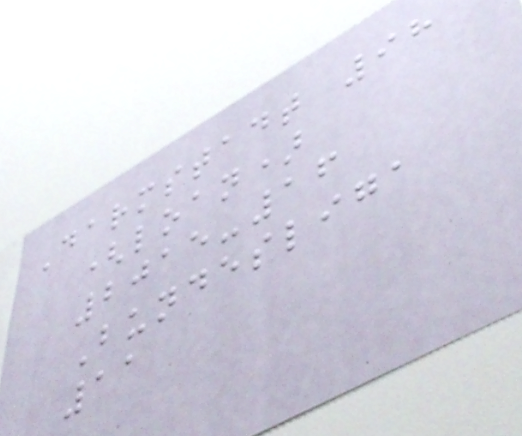Darmstadt 98
(loan)
2015-16
Bundesliga
11
